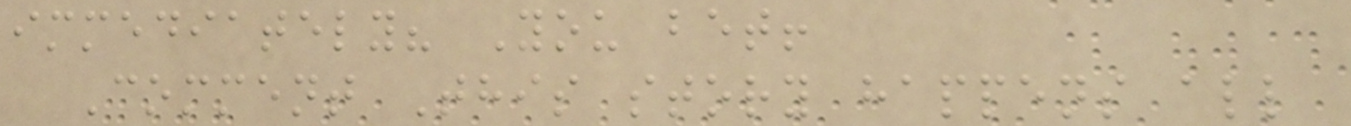immediately? You bet!
Comment This story happens all
